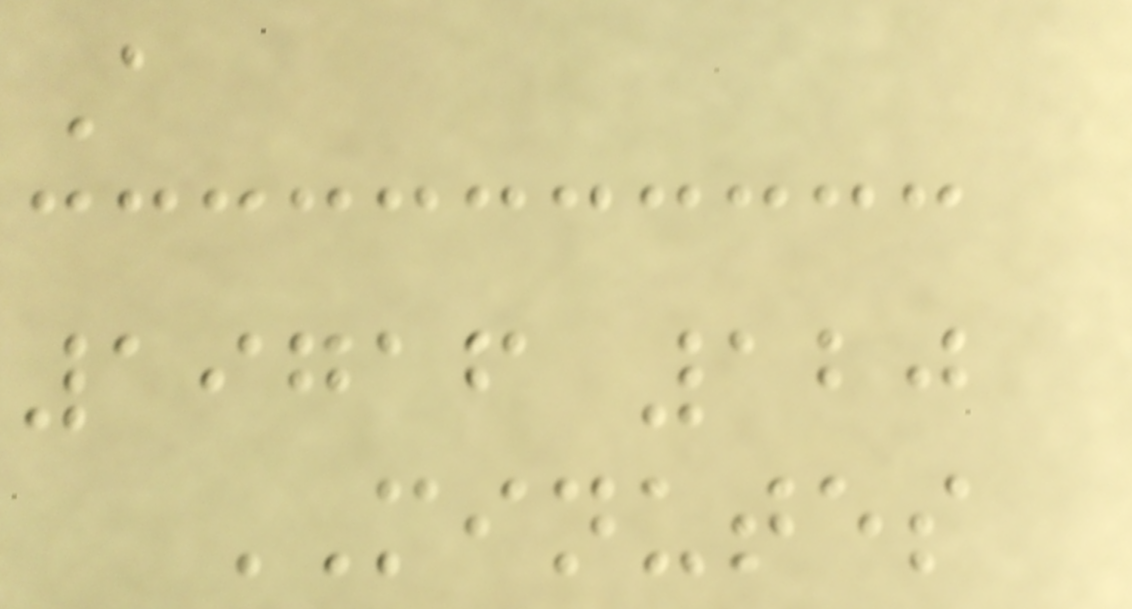A
19716 120
MINUTES
